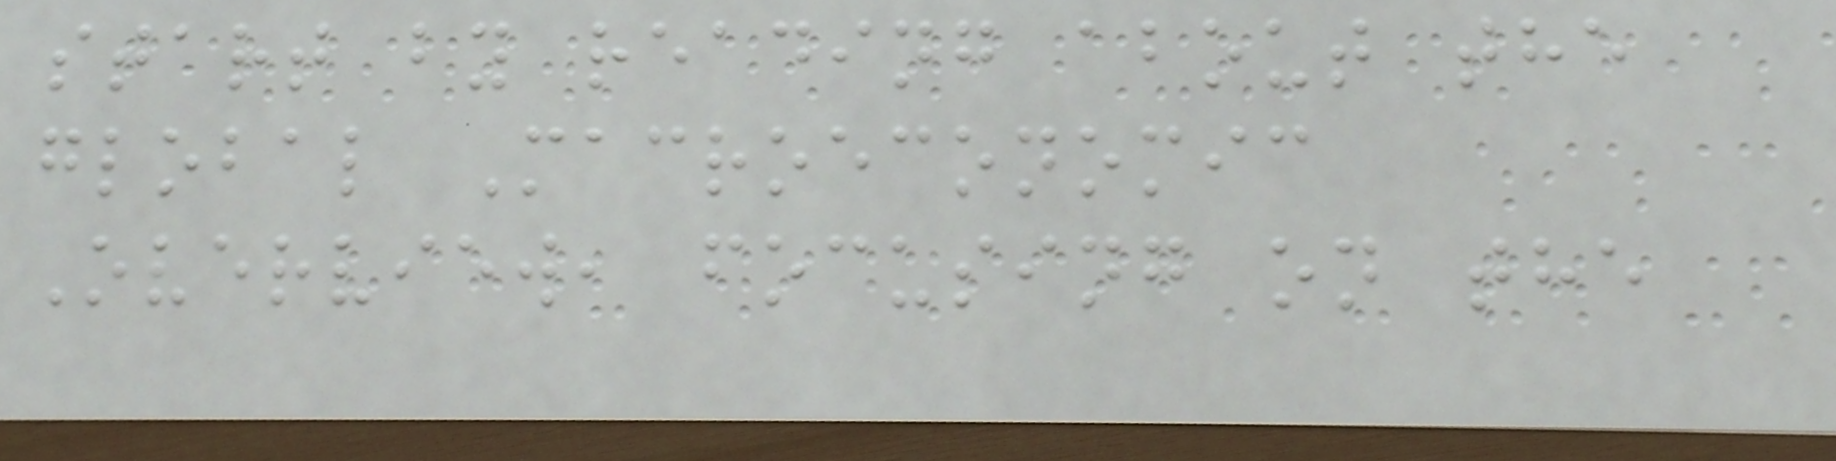start by reading about the
global Macroeconomic
Overview, focusing on the
